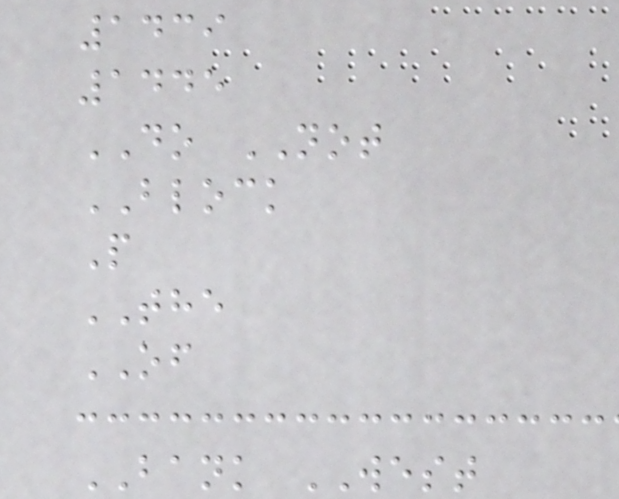1439
1445
DO NOT
BLOCK
P
THE
OF
BANK WEST
